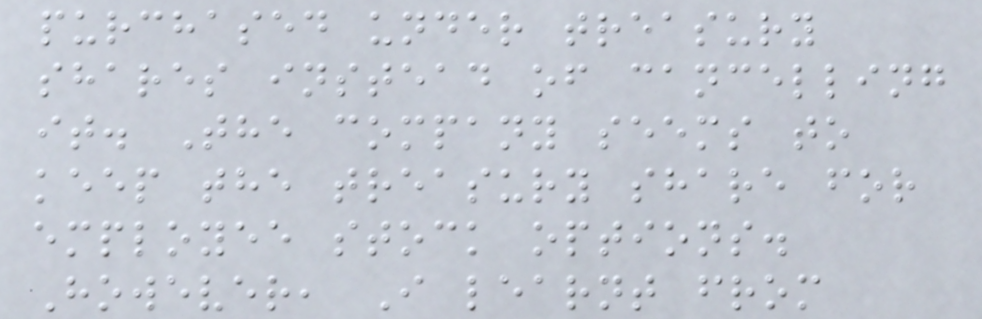purchased under treasury
shares instead of cancelling
it. The company seems to
keep the treasury share for
employee stock options.
However, I learnt from
